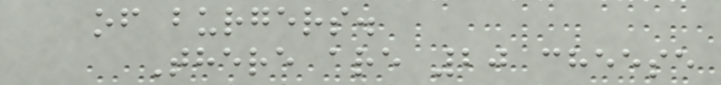of burgers.
There are 20 cheese
